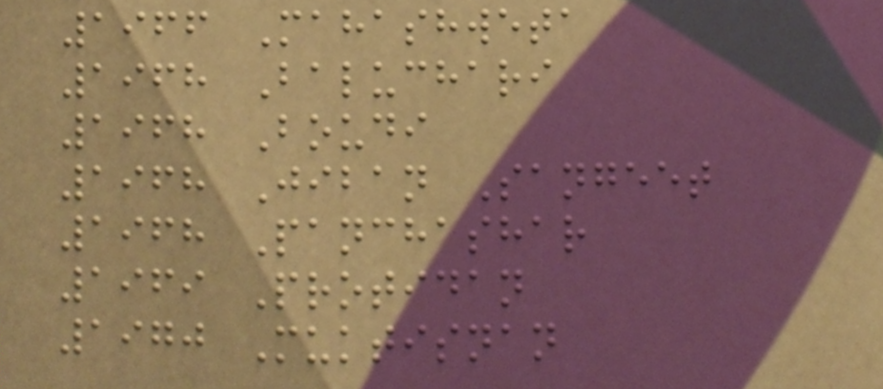1966 Mahashweta
1968 Baluchari
1968 Boudi
1968 Jiban Sangeet
1968 Panchashar
1969 Protidan
1970 Muktisnan
